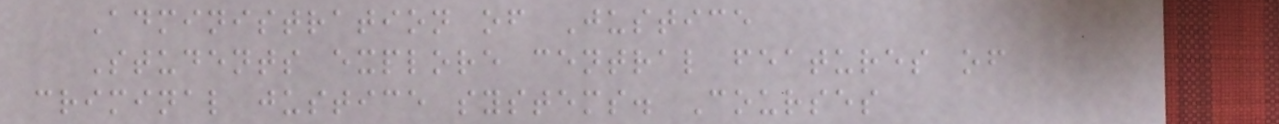Administration of Justice
Students explore central features of
criminal justice systems. Courses
